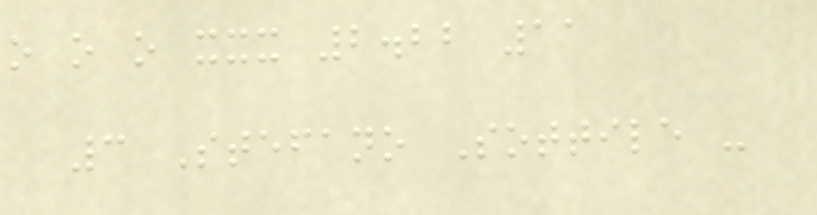o o o xxx 2.22 11
3 Stefano Sottile -
